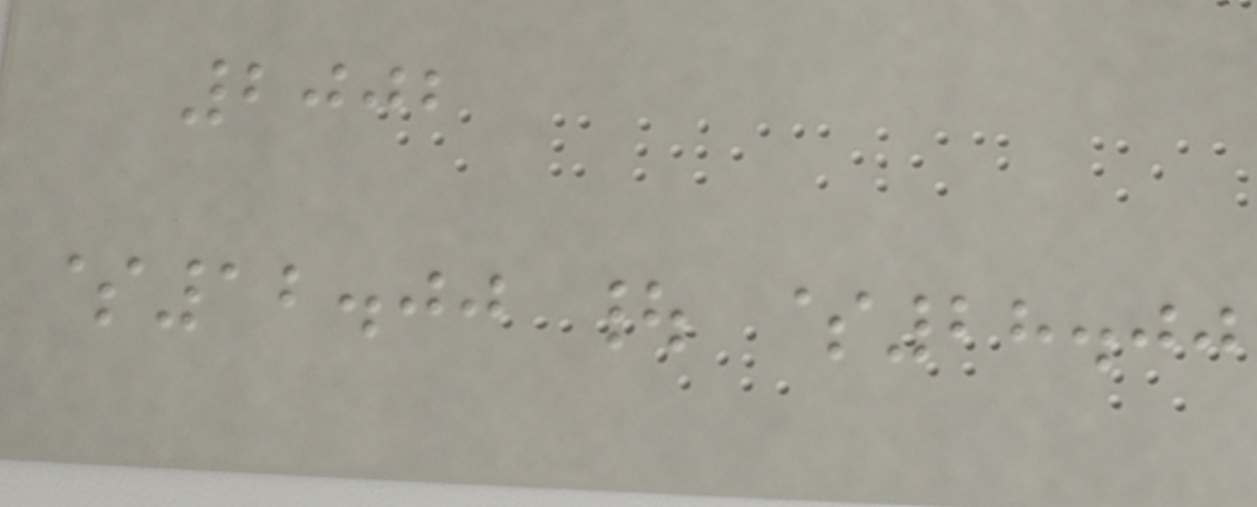2002
$12.00 | $28.00
